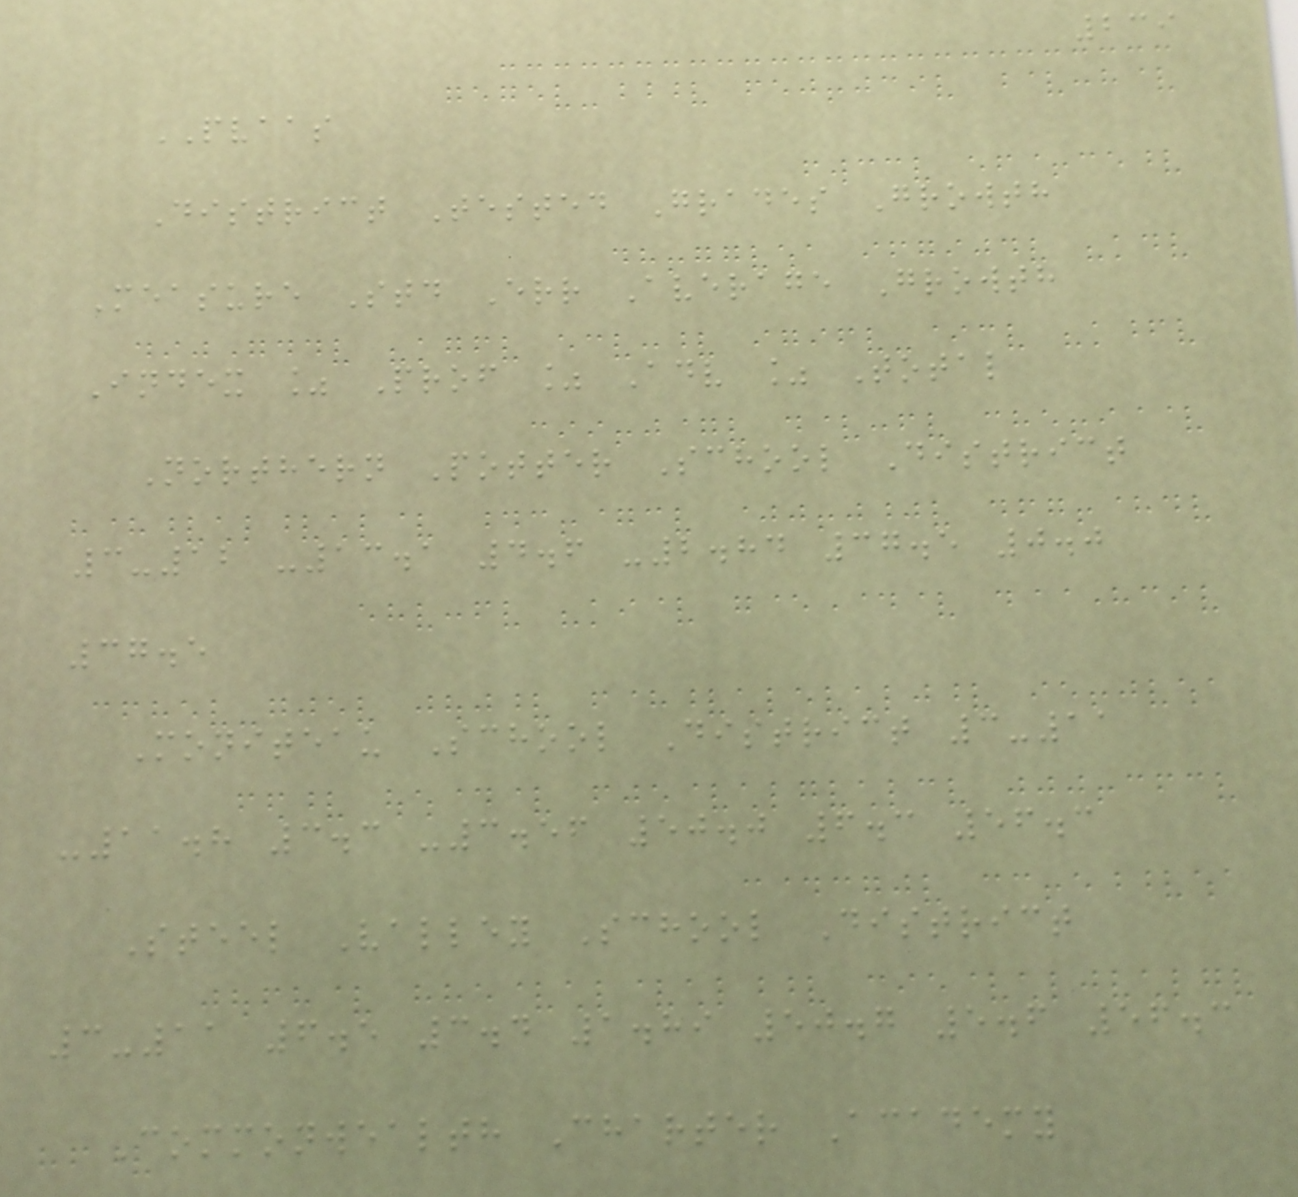239
PVAAS
District Tested Grades Growth
Measure Std Err Average Growth
Index % Prof % Adv % Total
Northern Potter School District
3-12 -13.1 4.6 -2.84 37.5 0.0
37.5
Moniteau School District 3-11
-11.8 3.3 -3.56 50.0 6.3 56.3
Steel Valley School District
3-11 6.5 3.4 1.89 50.7 5.6 56.3
Commonwealth Charter Academy
